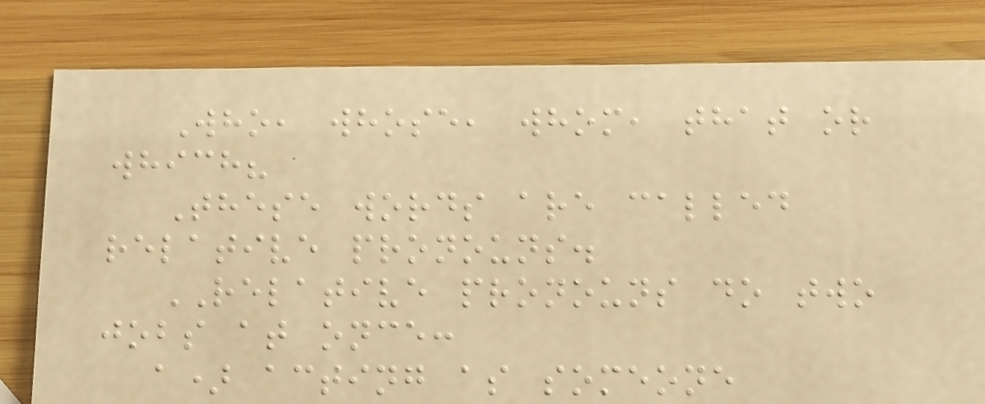Who, whose, whom, that or
which?
These words are called
relative pronouns.
RELATIVE pronouns do two
jobs at once:
a) acting as someone
